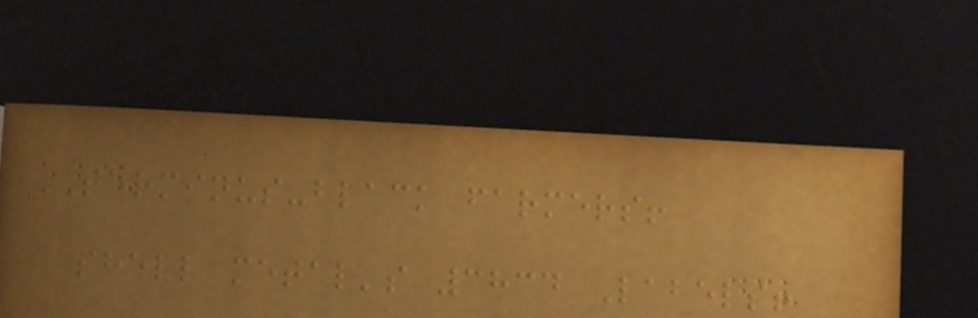TERMINUS-black farmers!
shell metal's 3834 Labels!
